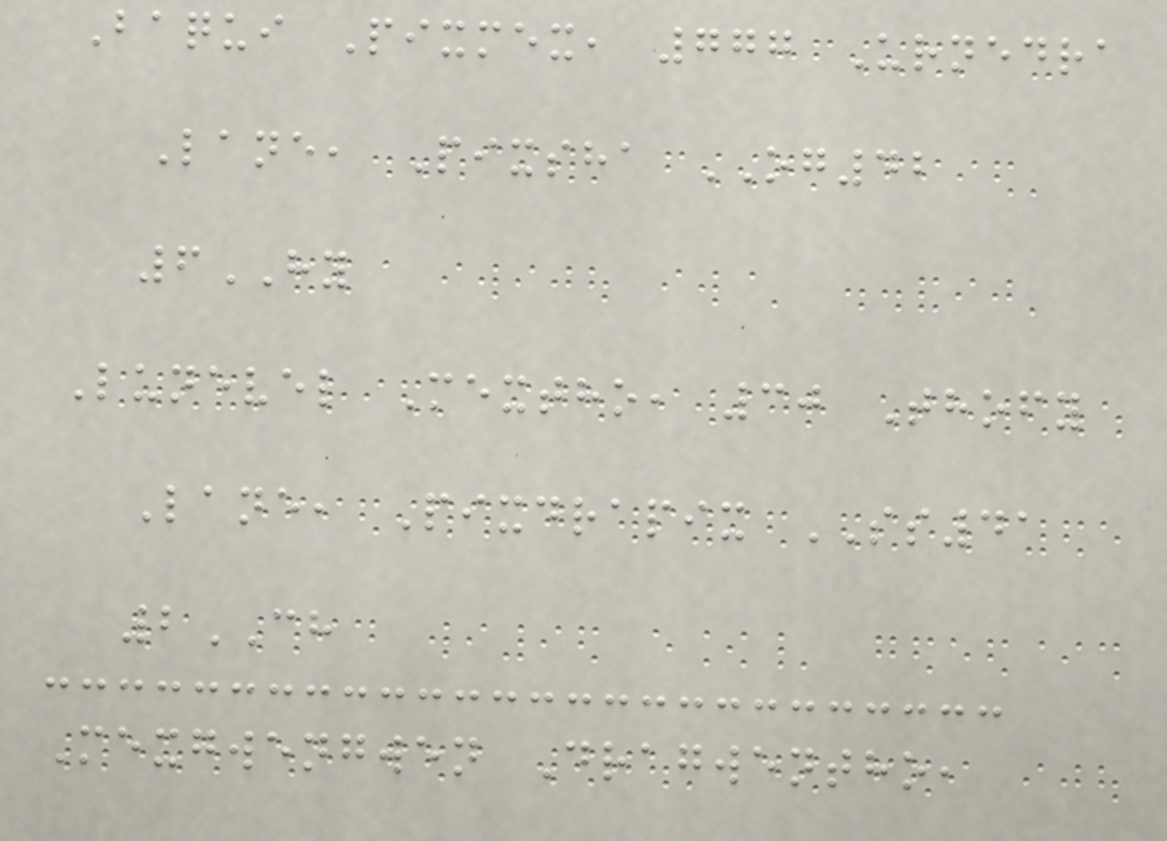Baqui Pixmex, 777 Urnedra
Lane, Pixsha OG42
6HY
Lunevel Mextho, 30 Thofy
Lane, Pixdrapix SS41
2CH
Mexgwengwen Dragwentho,
